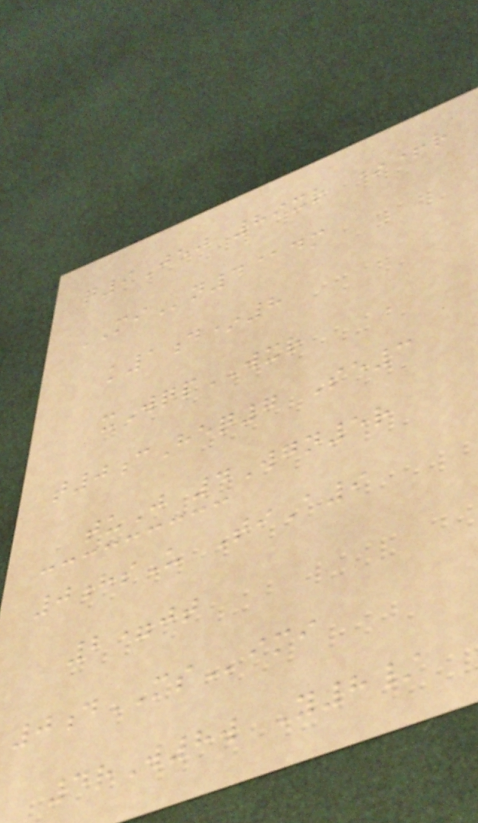q9Jej 89xr *+r
MIn4@dm
k1d*8
xWqpWXR
t0cHeq7 Se3
tuJ 4Wgn5r
0hsU TiA9
2=jt
0dMSimi
4rW8w Y8/
